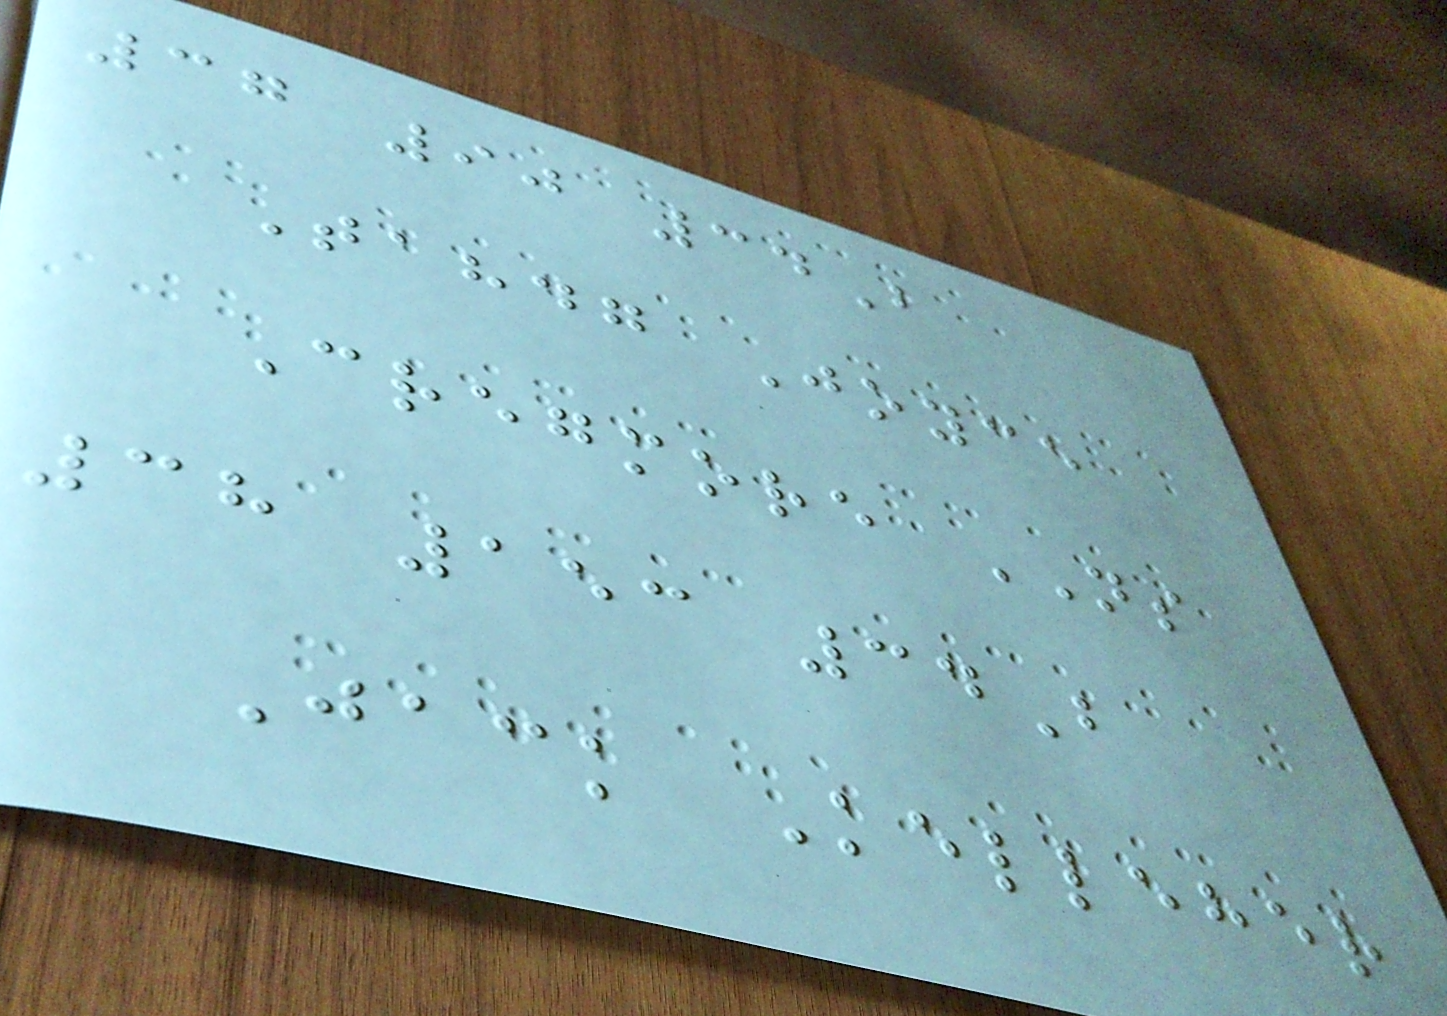37 90 34B
Tahdg Joyce
Cregmore NS
38 153 34B
Jack Kelleher
